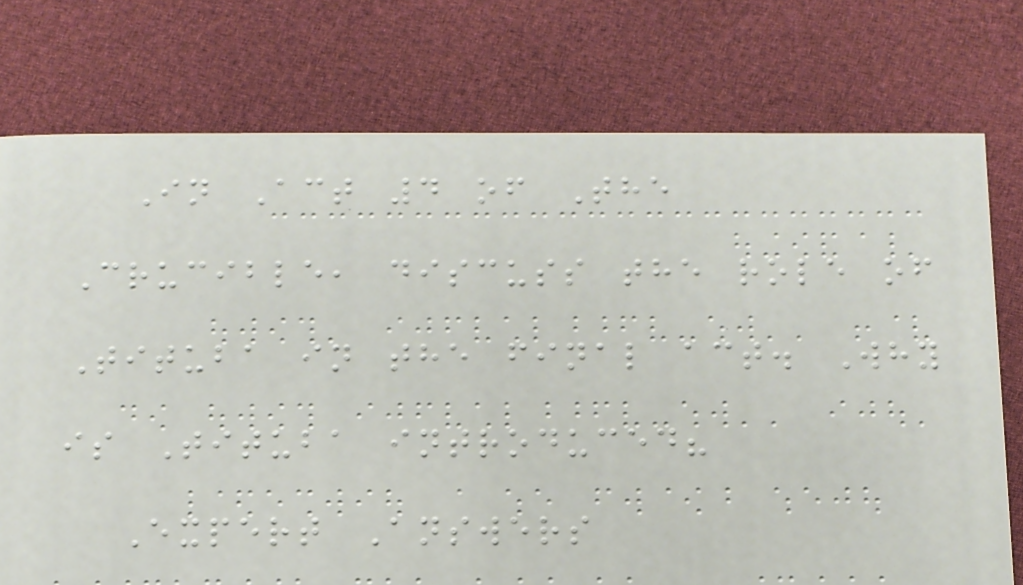In Act 4 of The
Crucible, discuss the role of
Tituba in the final act. Why
is Tituba introduced?
Expert Answers
